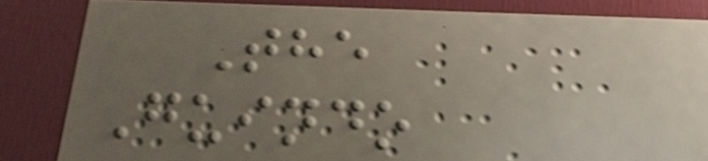The
Guindo
